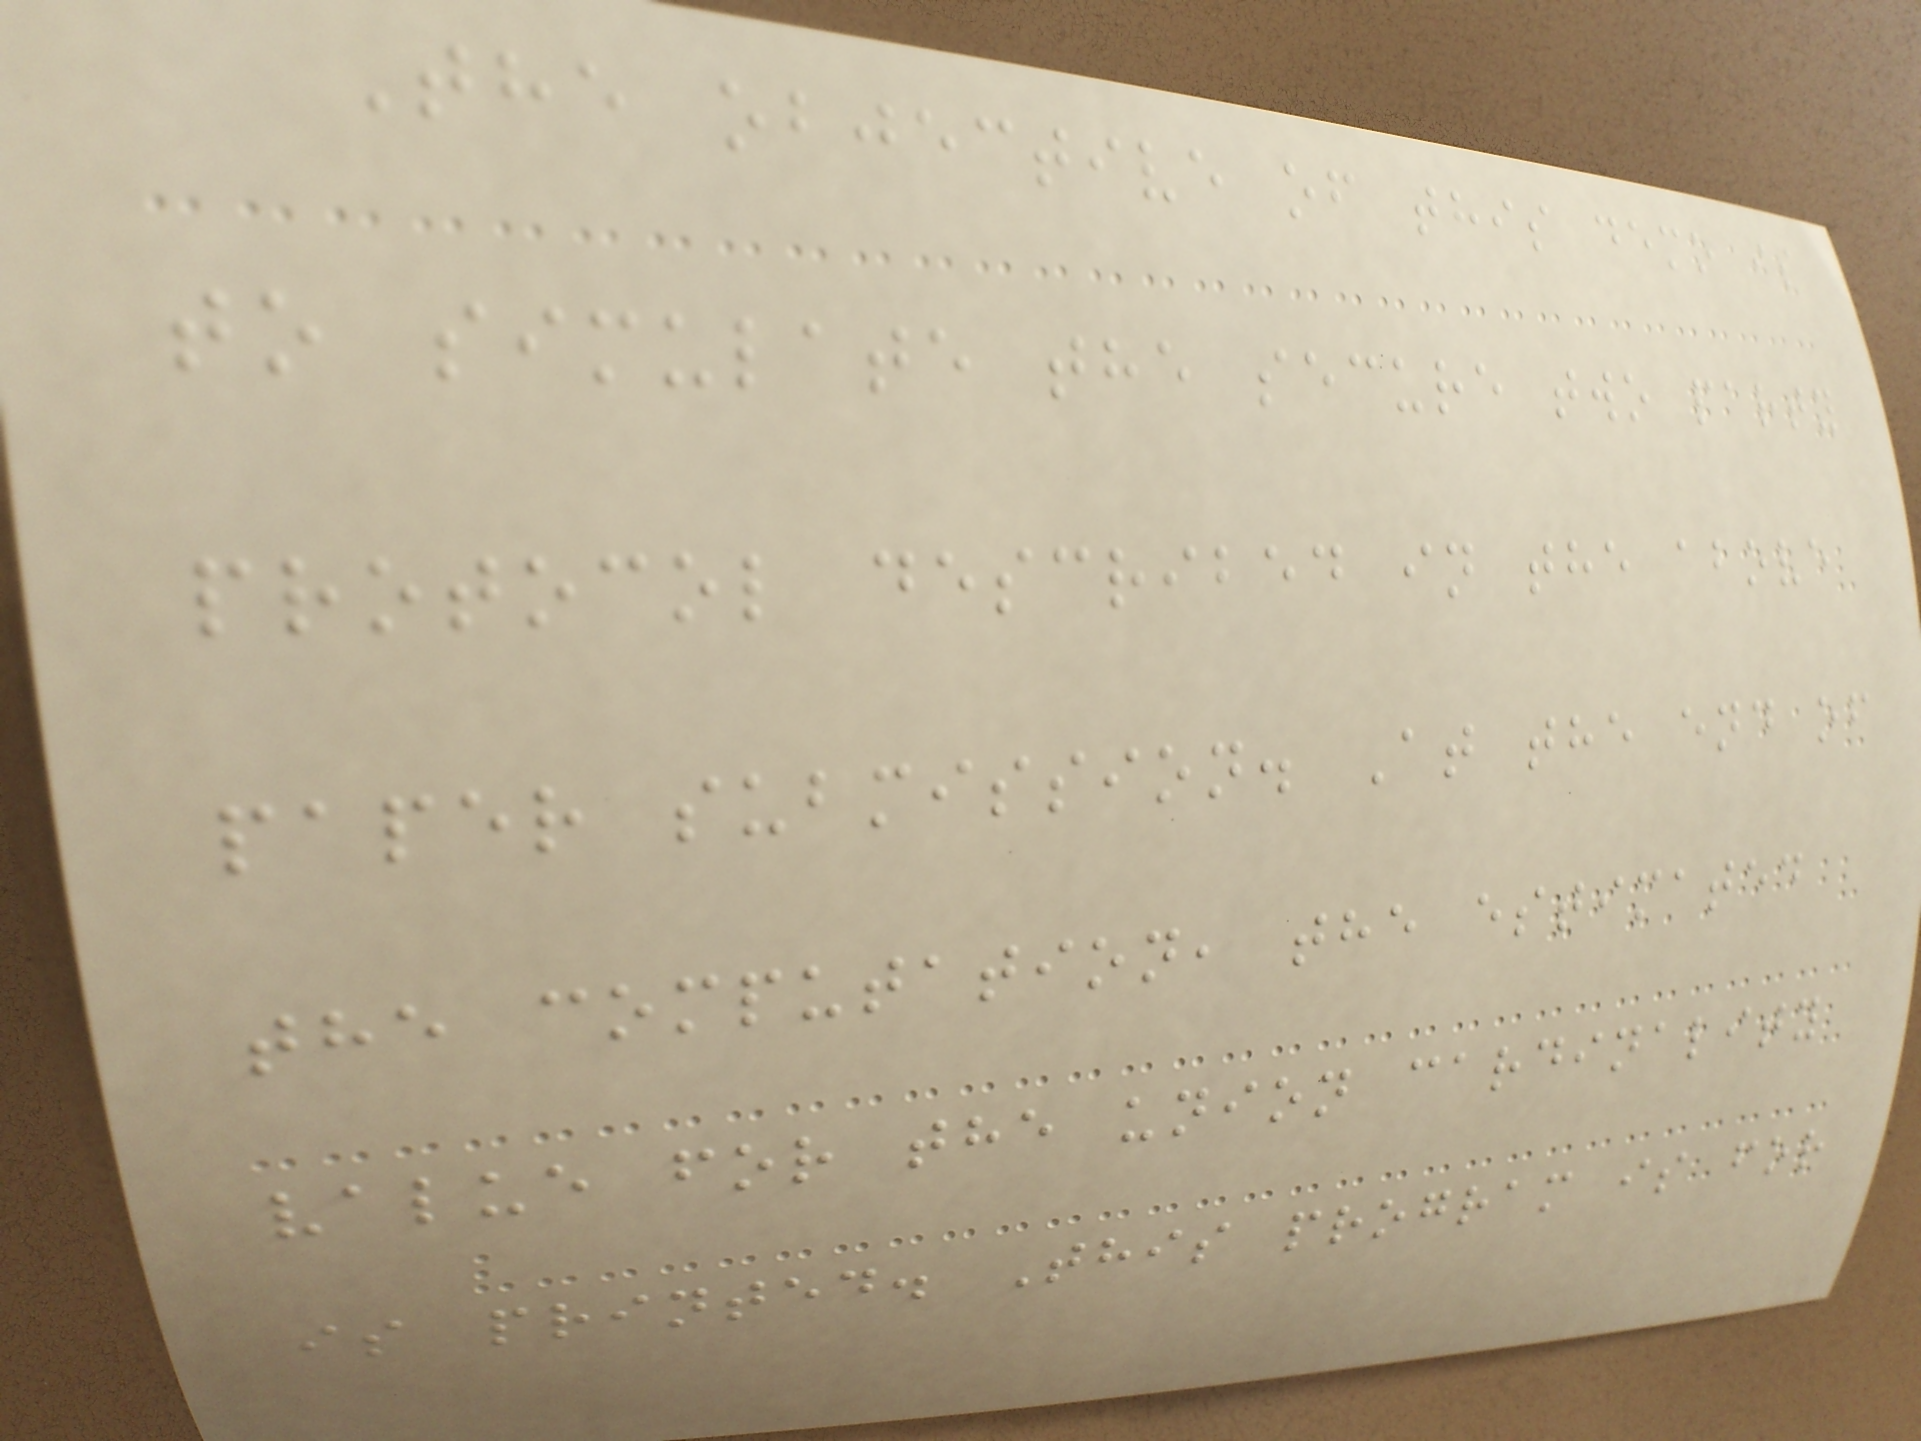The objective of this demo is
to simulate the secure two party
protocol described in the above
paper submission. At the end of
the computation, the estimated
value for the union cardinality
is printed. This program is for
